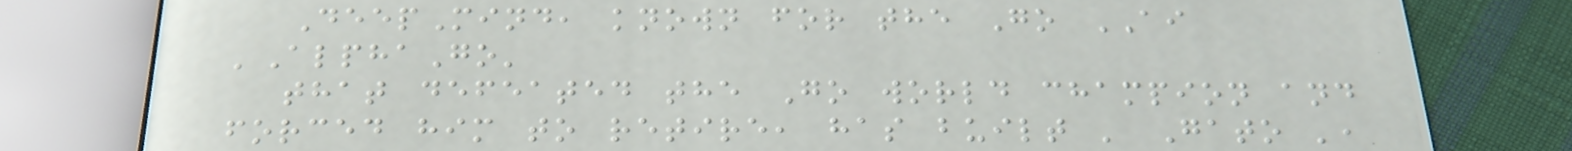DeepMind, known for the Go AI
'AlphaGo'
that defeated the Go world champion and
forced him to retire, has built ' Gato ',
